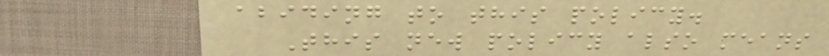abiding to this policy.
This new policy also means
